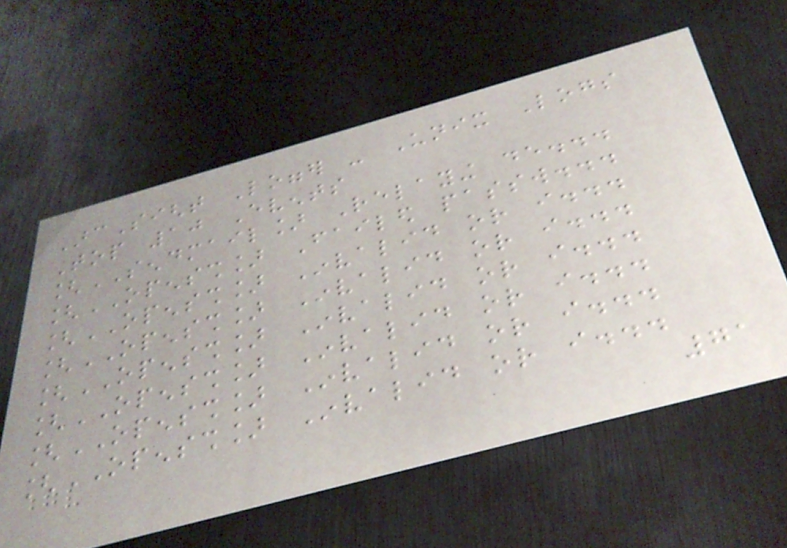ArcSight Logger - Unix Logs
Top 10 Events
[SENDMAIL] Relaying de...
[OPENSSH] Failed passw...
[OPENSSH] Invalid or i...
[OPENSSH] Invalid or i...
[OPENSSH] Invalid or i...
[OPENSSH] Invalid or i...
[OPENSSH] Invalid or i...
[OPENSSH] Invalid or i...
71
